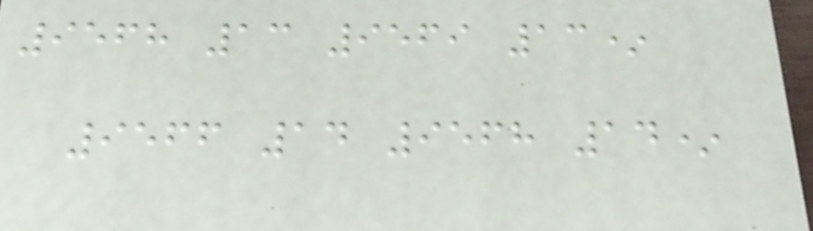9568 13 9569 13*
9566 14 9568 14*
